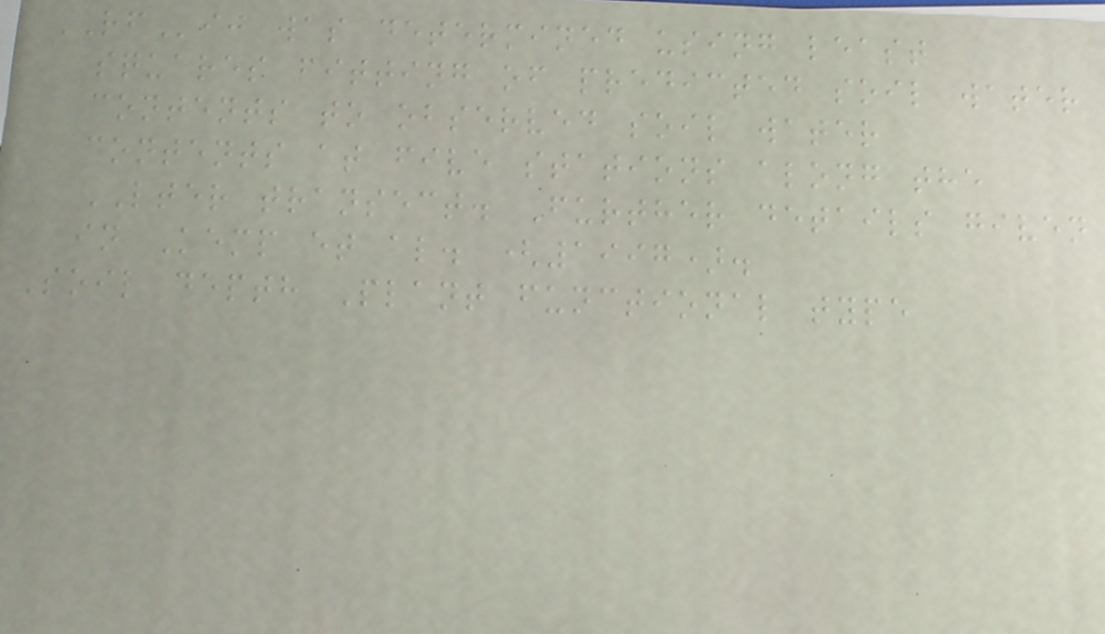RFij was determined using least
squares fitting of predicted soil water
contents to observed soil water
contents at five stations along the
LTER transect. Further details given
in Kemp et al. (1997).
Soil depth Plant functional type
